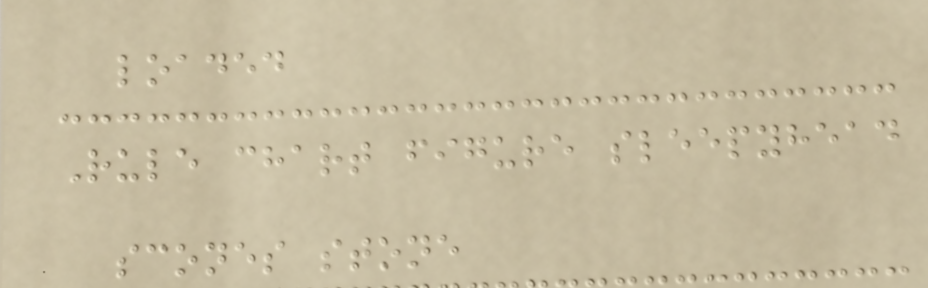loaded
Rule chart figure sleepyhead
scones stone
